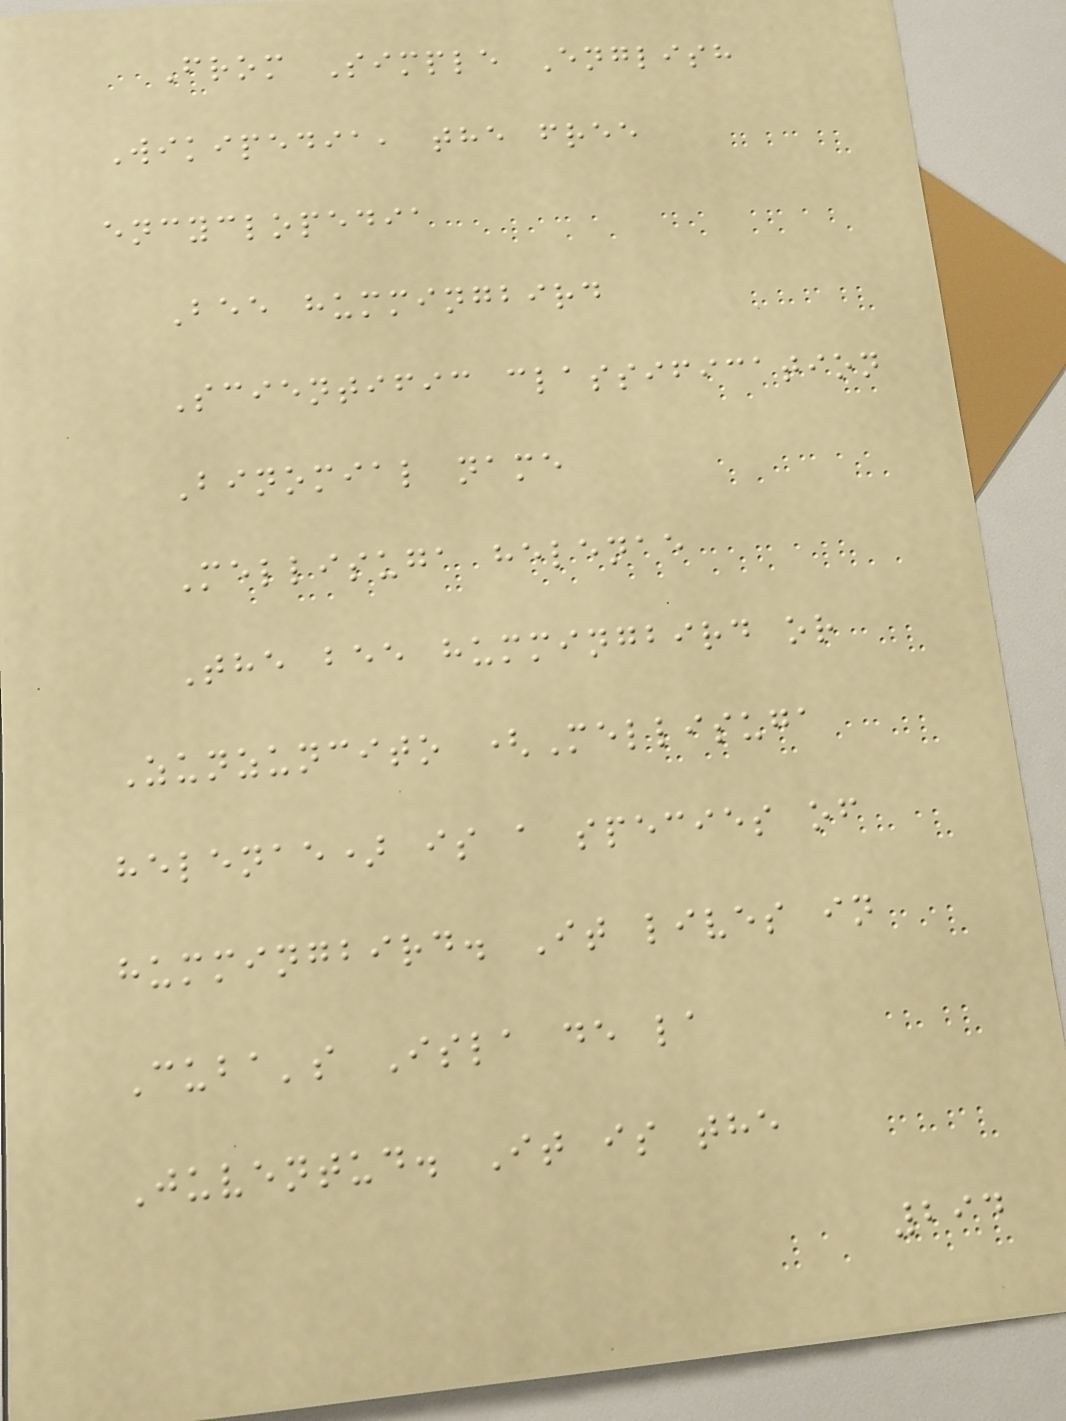From Simple English
Wikipedia, the free
encyclopedia
Bee hummingbird
Scientific classification
Binomial name
Mellisuga helenae
The bee hummingbird or
Zunzuncito (Mellisuga
helenae) is a species of
hummingbird. It lives in
Cuba's Isla de la
Juventud. It is the
294
